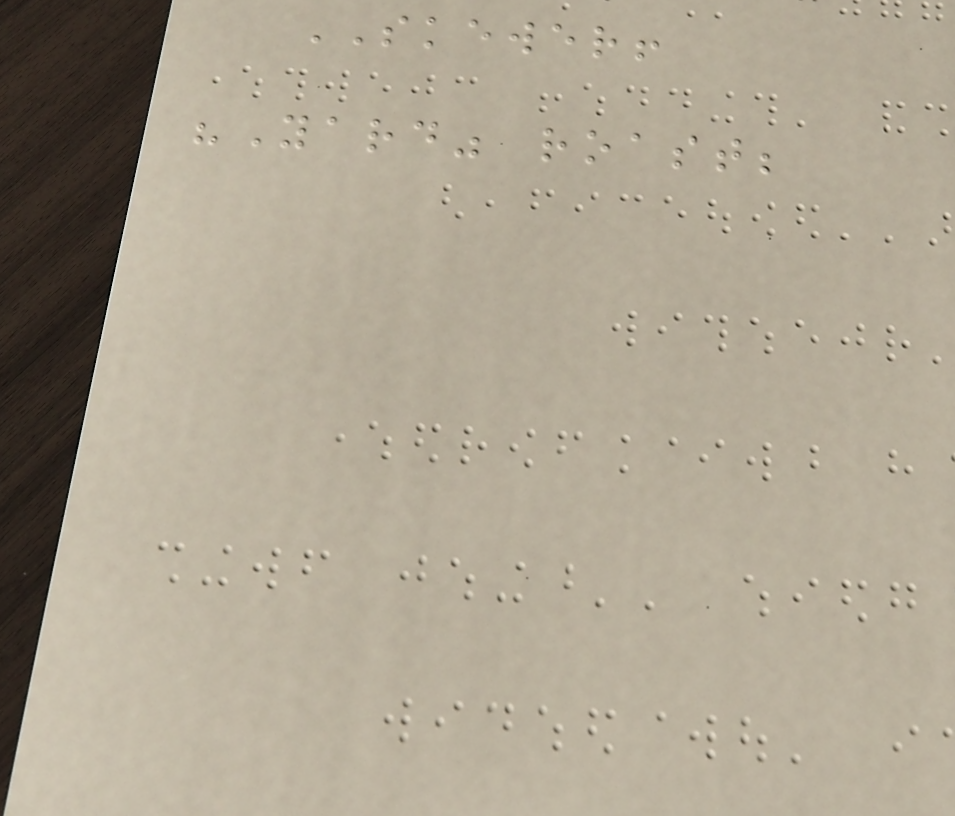SKEWER!
"Yard" roast;
